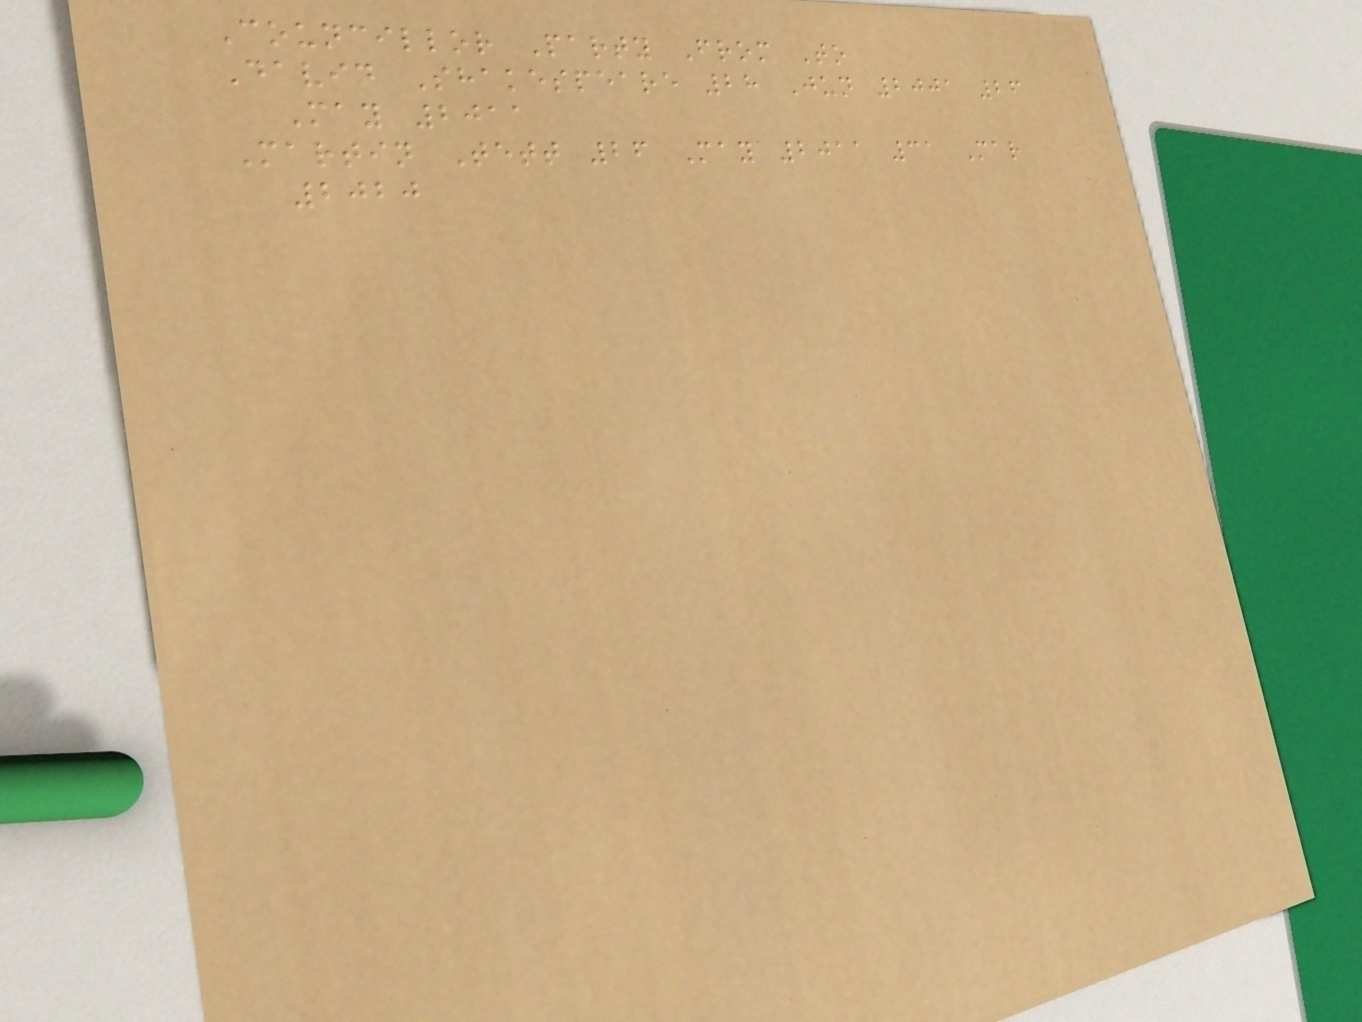Councillor Party From To
David Shakespeare 28 Jun 2001 26
May 2011
Martin Tett 26 May 2011 31 Mar
2020
